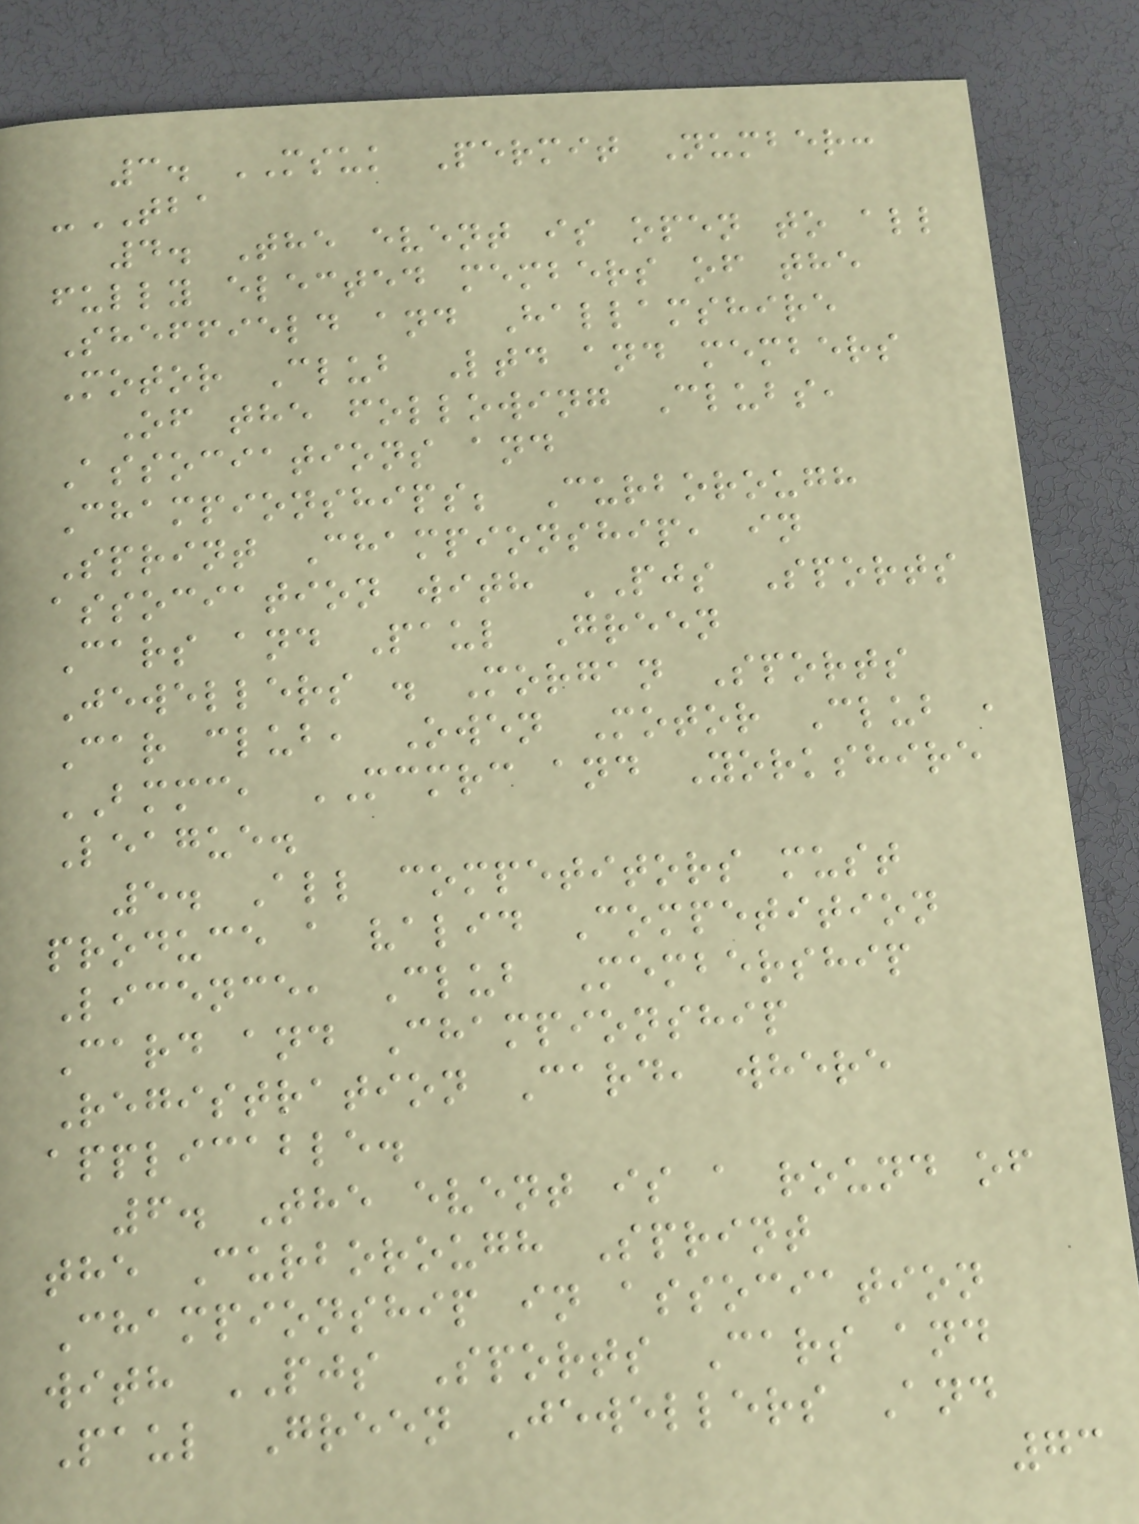3. MSUK Permit Number:
-TBA
4. The event is open to all
fully elected members of the
Sheffield and Hallamshire
Motor Club Ltd and members
Of the following Clubs,
Associations and
Championships; Curborough
Sprint Championship, in
association with PJS Sports
Cars and Paul Green
Jewellers . Morgan Sports
Car club, Owen Motor Club ,
BMMC, MCMRC and Yorkshire
League.
5. All competitors must
produce a valid Competition
Licence, Club Membership
Card and Championship
Registration Card, where
applicable.
6. The event is a round of
the Curborough Sprint
Championship in association
with PJS Sports Cars and
Paul Green Jewellers And
73
